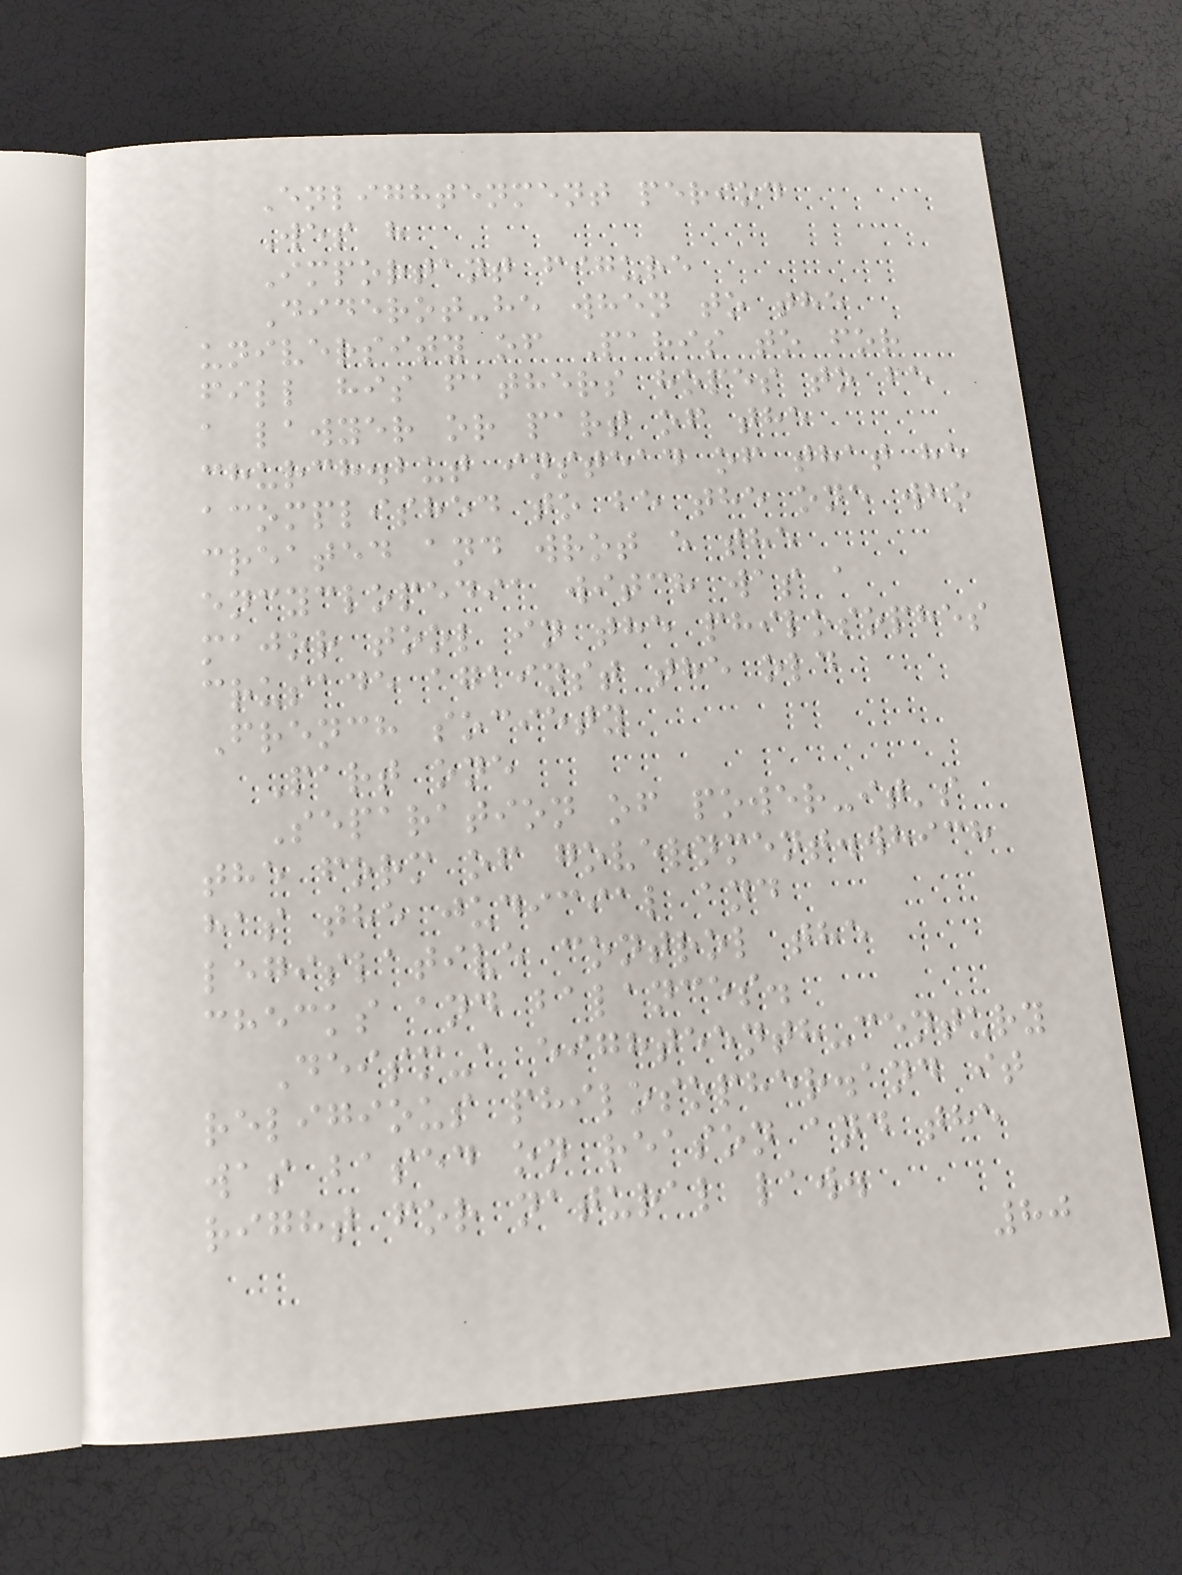Enlightenment period
Wes h
Important figure
Diderot-he when to the
university of Paris to for
fill his fathers hopes to be
a lawyer or part of the
church.but instead of that he
acomplished to be the one who
created and wrot e the
encyclopedia witch was a
major tool in the philosophes
crusade against the old
French society
Part one
Separation of power-it's
the form of government.which
has the judicial and
legislative control the
checks and balances.
Deism-a eighteenth-century
religious philosopher.and it
was based on reason and the
right for natural law.
80
